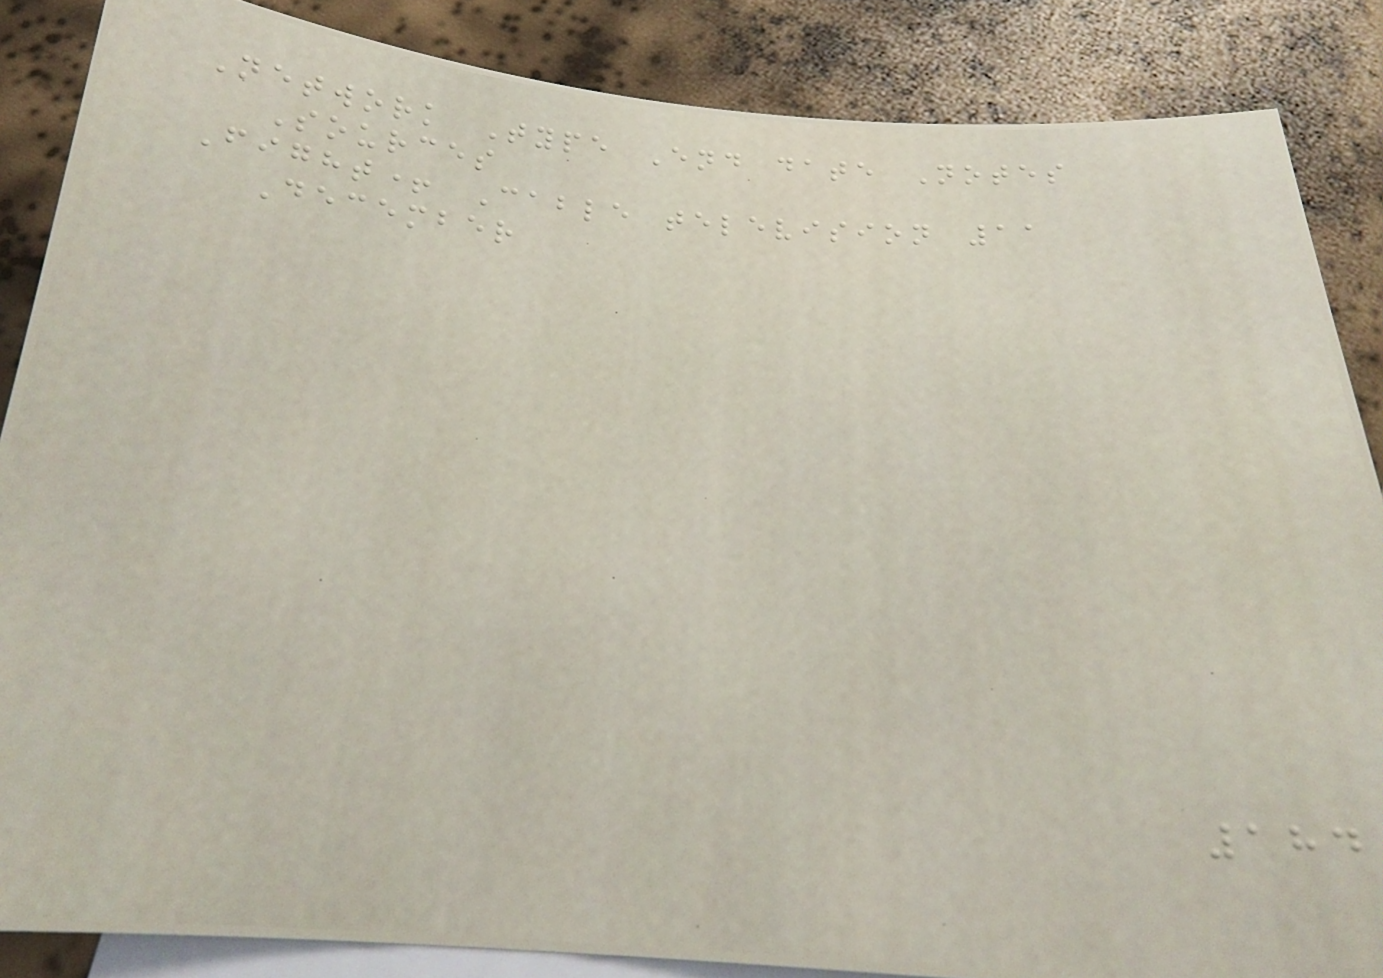Network Type End date Notes
Sources
Fight+ Cable television 11
December
184
